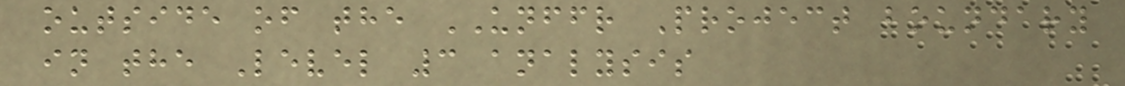outside of the UNFFR Project boundary
in the Level 3 analysis
